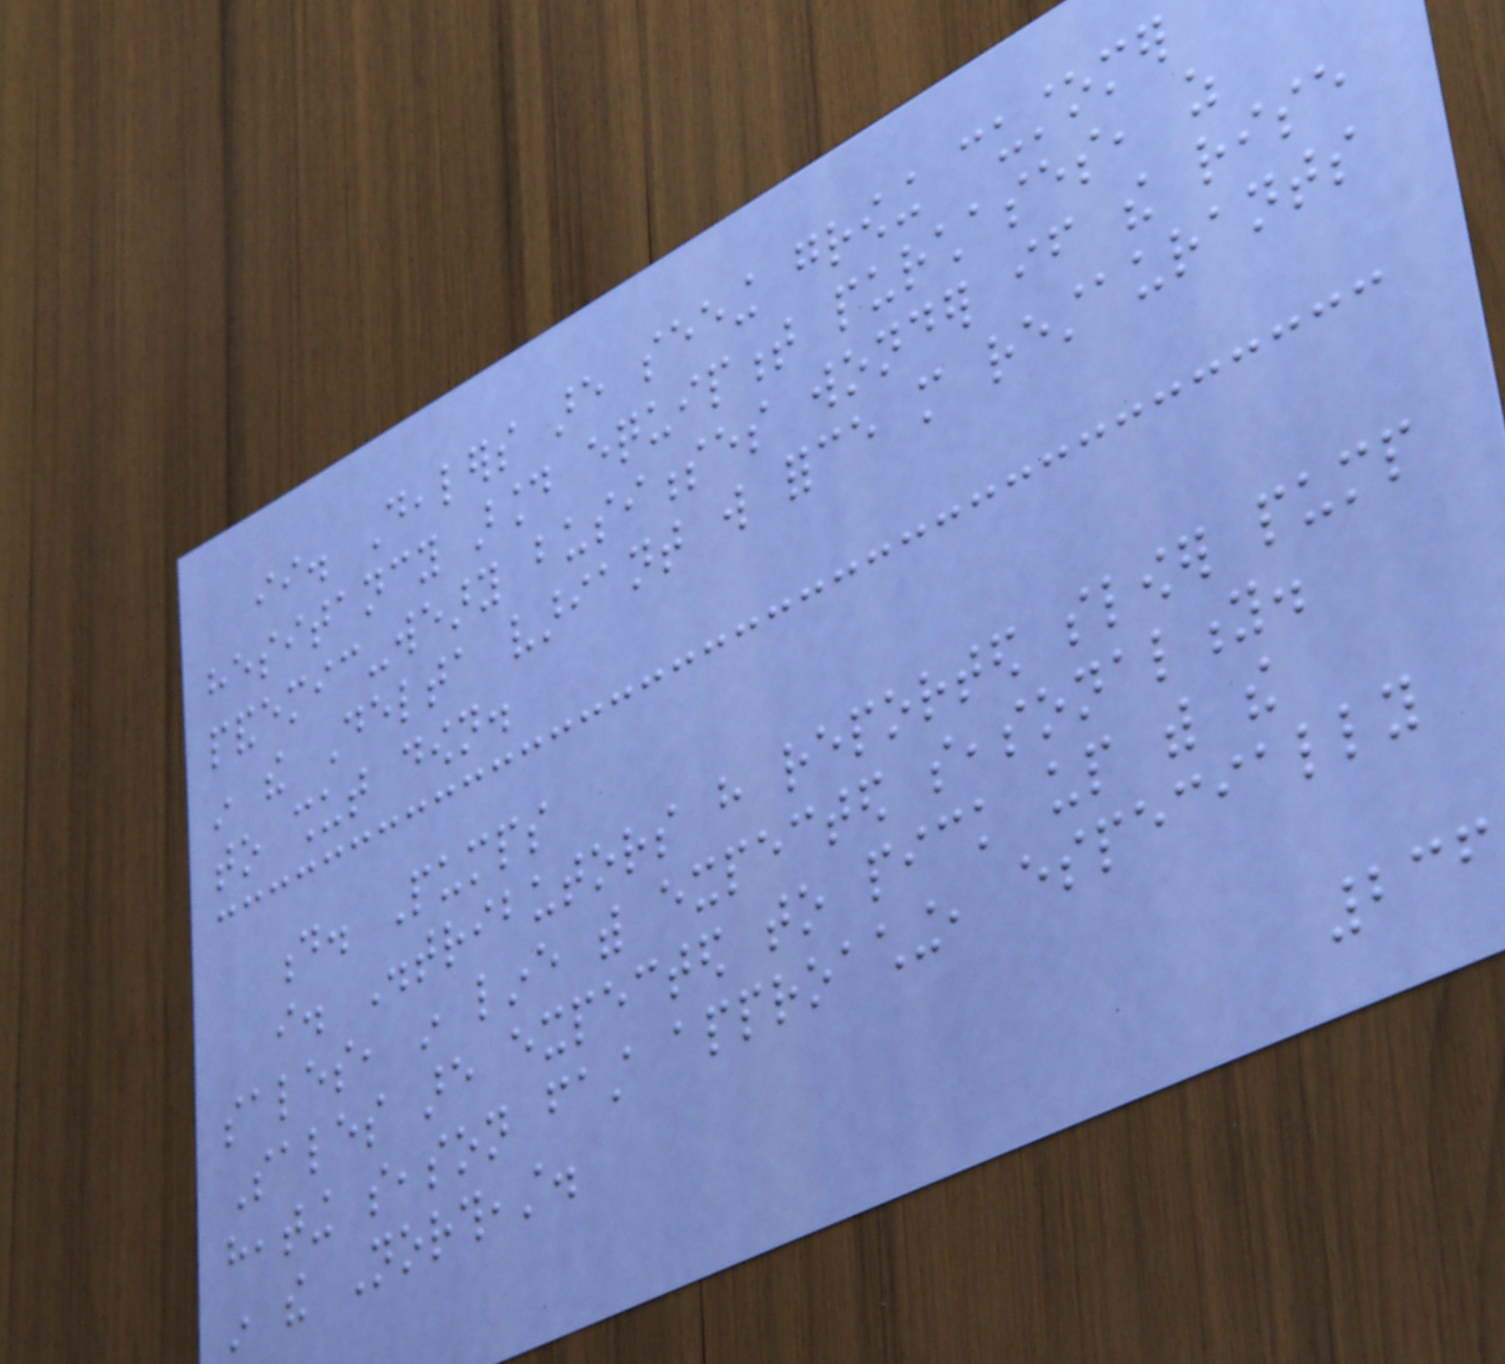ii. Dealers are seeing growing customer
hesitancy around equipment purchases, as
pandemic-weary businesses wonder if the rise
in the Delta variant will force more restaurants
to shut down.
d. Pumps
i. Distributors have reported slower pump
sales, in line with expected seasonality.
Sales are expected to pick up with the
heating season fast approaching, especially
in the Northeast.
236
